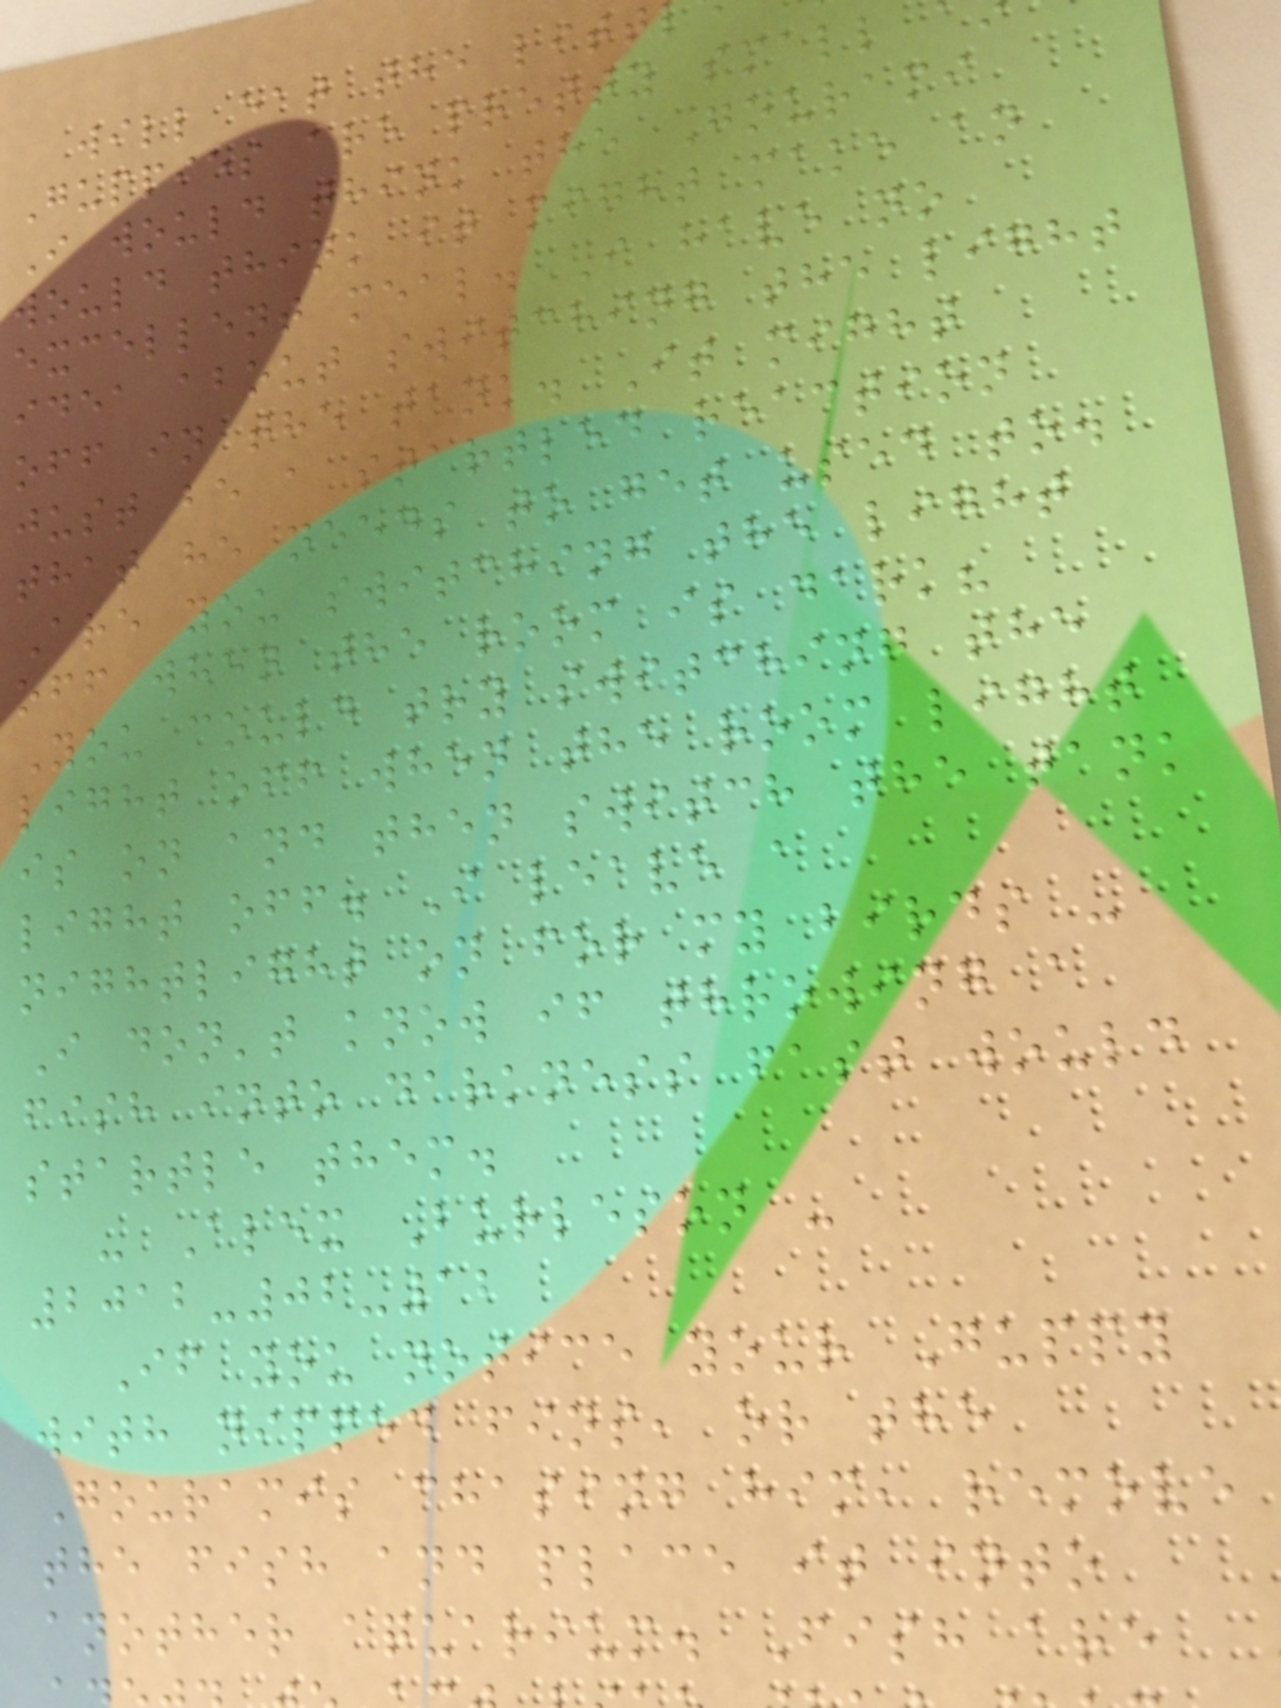will eat the litt
Guppies are pretty small
I would think the Gourami
would think it might make an
excellent meal. I have no
idea about switching the light
off in the tank. It might
just be a startled reaction
that he needs to get used to.
Are you switching the light
off when the room is dark?
You could try switching the
light off when the room light
is on and then switch the tank
light off. I leave a
nightlight on for my birds -
I don't know if throwing a
fish into darkness fast would
startle them.
- Alex Burleson -
2012-02-12
If you notice your Guppy
with nipped fins, or the
Gouramis chasing him, remove
the fish and place it into
another aquarium. Fish are
